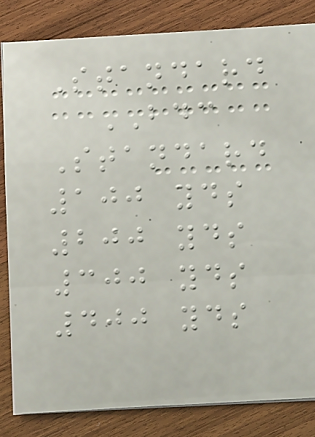Standard
BDC
Standard
100 yds
200 yds
300 yds
400 yds
